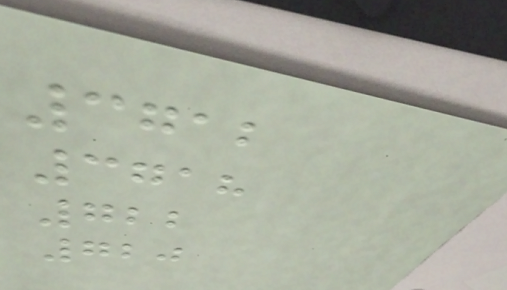3712
3718
722
720
